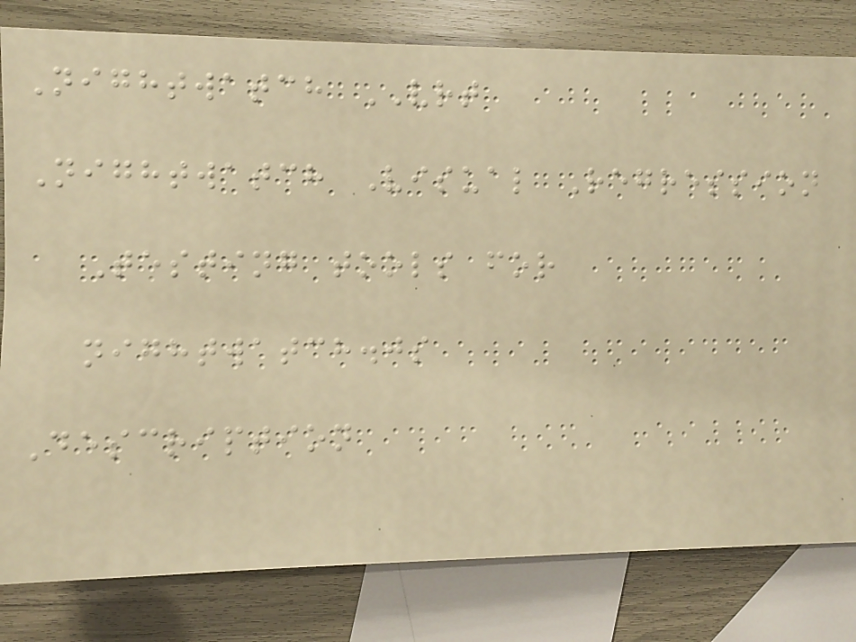Nightwatch VRT
Nightwatch Visual Regression
Testing tools for
nightwatch.js
Description
